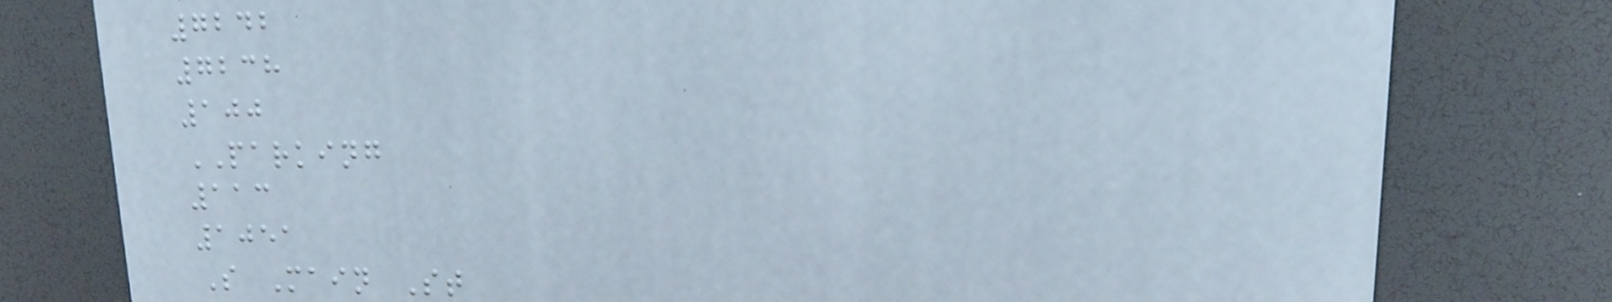7242
7238
100
PARKING
113
1051
S Main St
